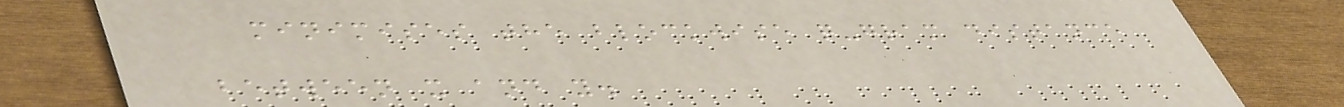minimises the blockwise q-gram distance
between x and y.
